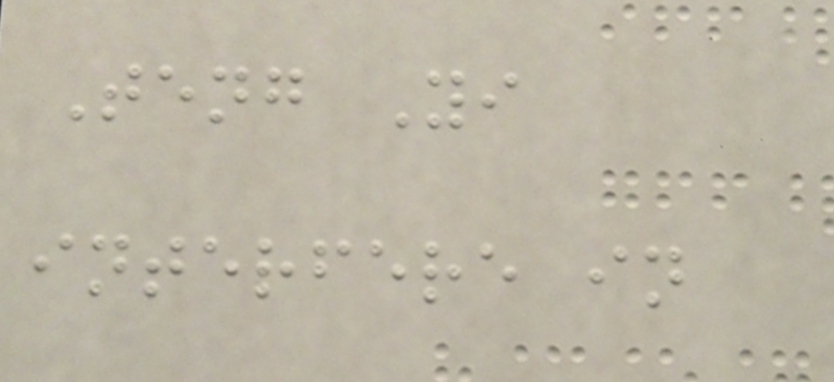Teng Yi
interfere in
